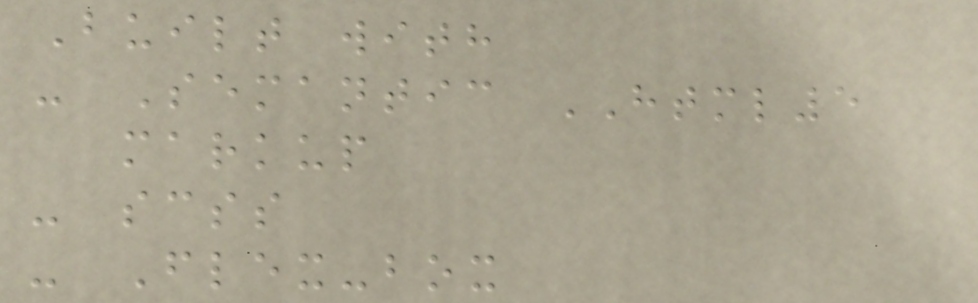Built with
- Semantic HTML5
markup
- scss
- Flex-box
